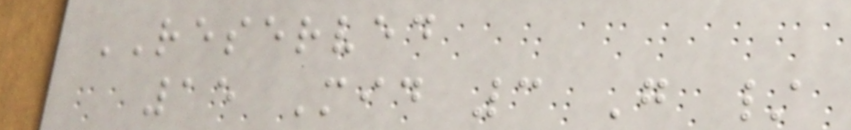RESERVED
15 Mid 3 G /
